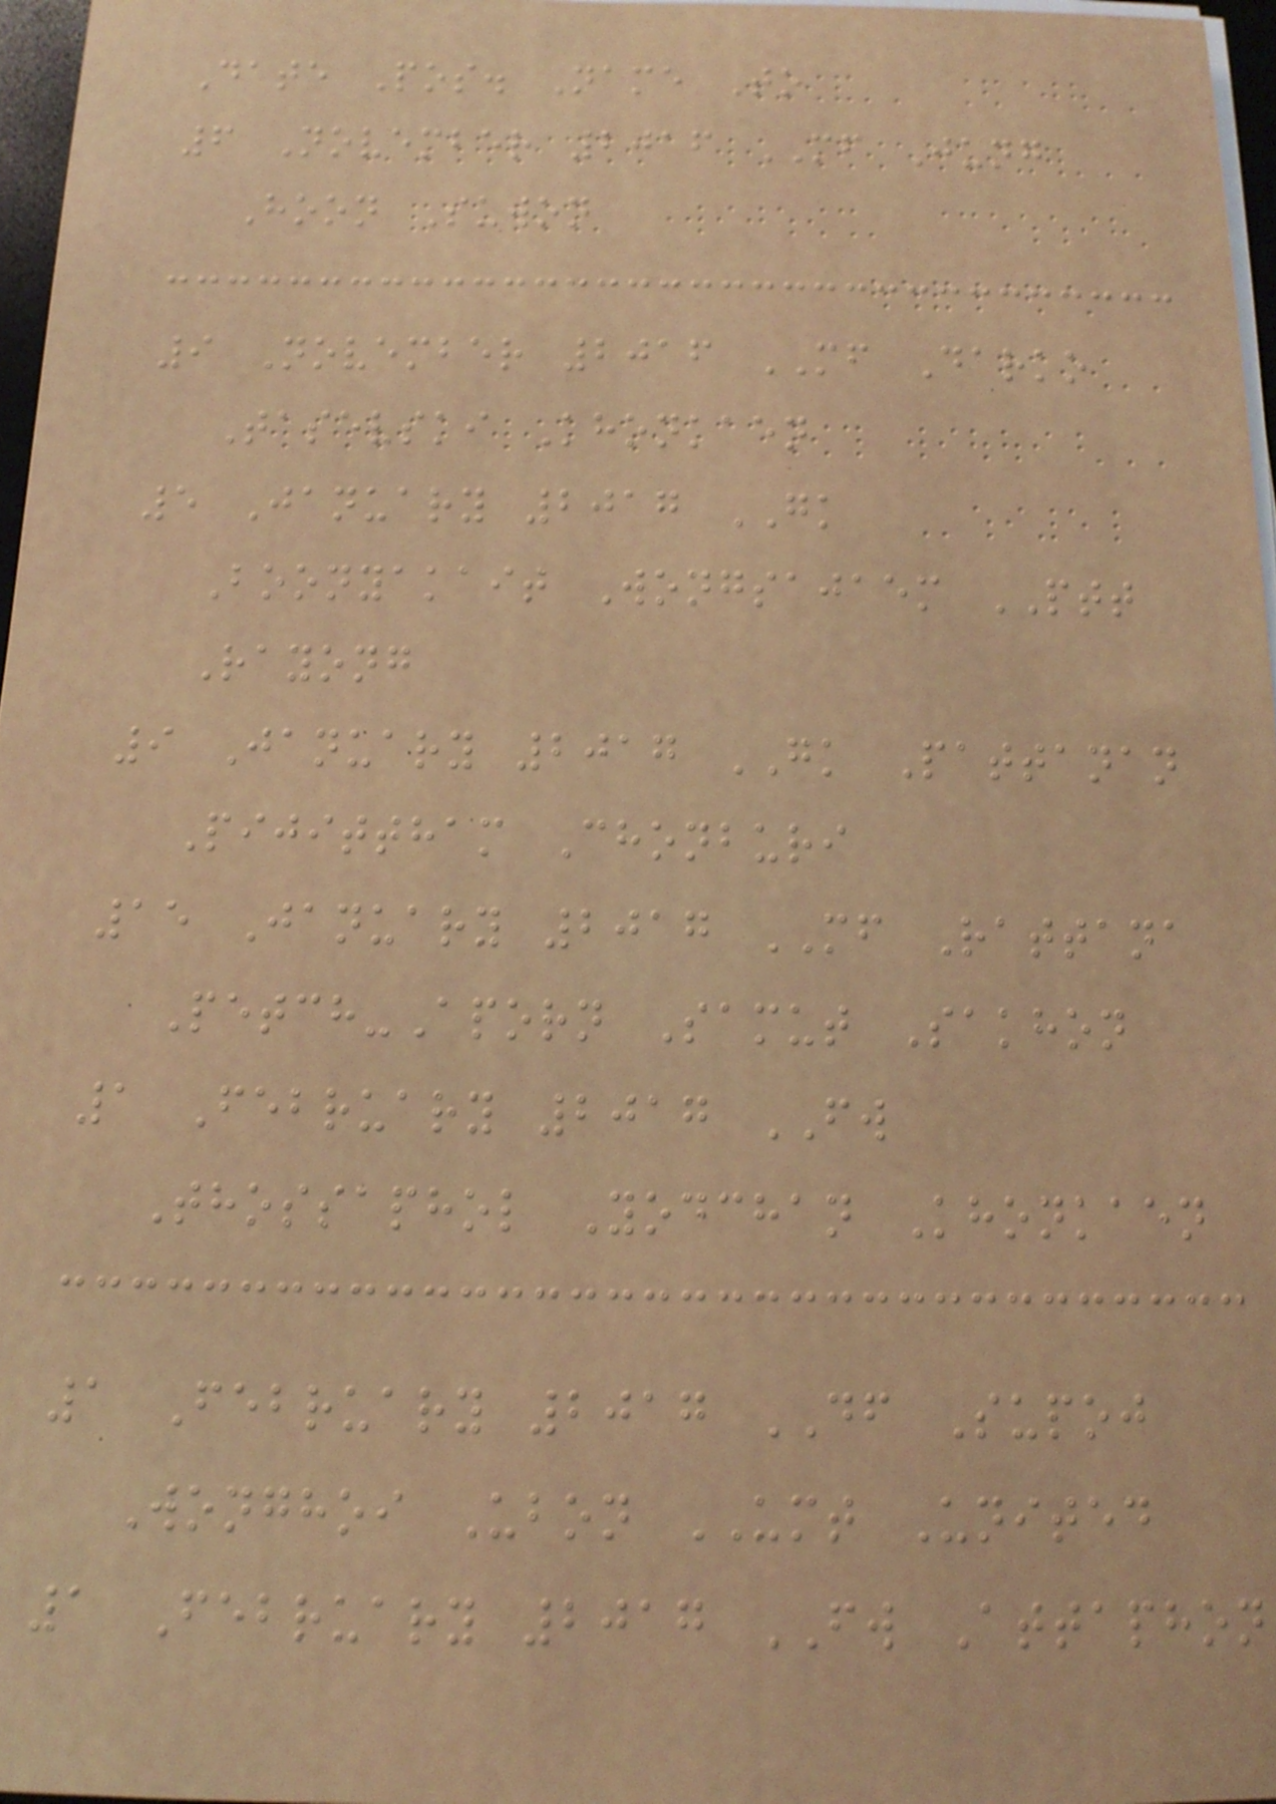Date Pos. Name To
6 November 2016 MF Jung
Hoon Suwon
9 November 2016 MF Darko
Tasevski Khonkaen
5 January 2017 GK
Boonyakait Wongsajaem PTT
Rayong
9 January 2017 GK Pattanan
Pijittham Chonburi
15 January 2017 MF Rattana
Petch-Aporn Samut Sakhon
1 February 2017 FW
Thossaphol Yodchan Khonkaen
1 February 2017 DF Supoj
Wonghoi Ubon UMT United
1 February 2017 FW Attaphon
